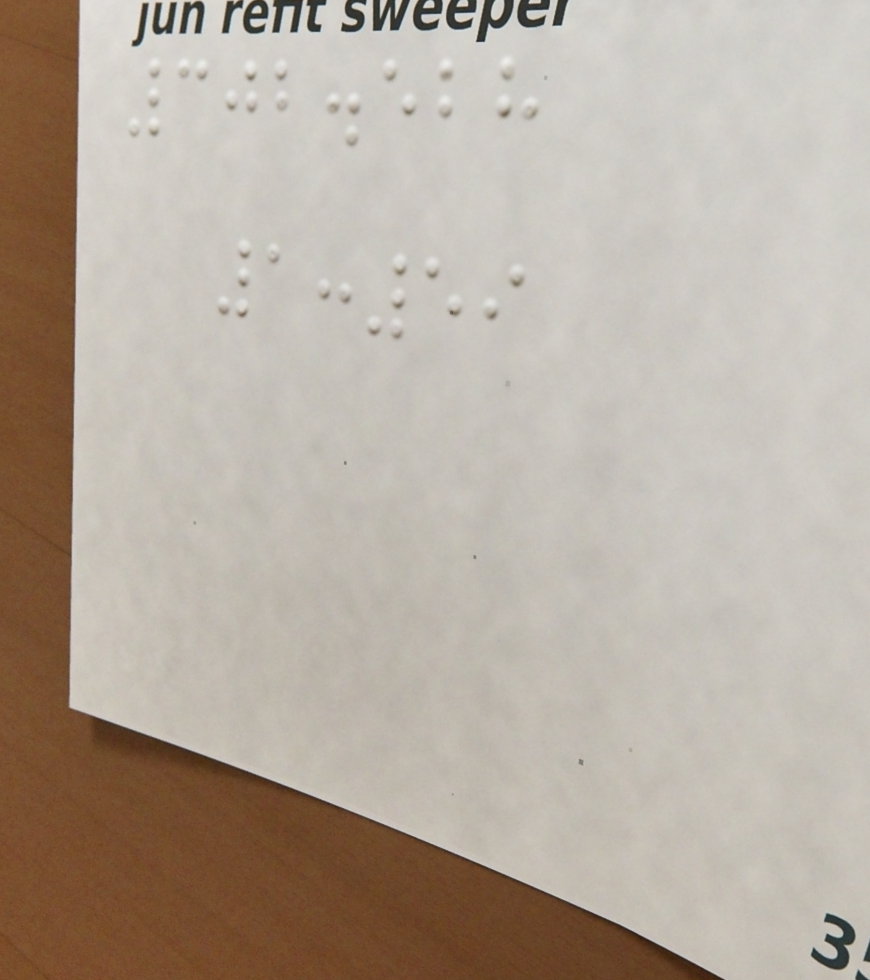302.528
1:59
